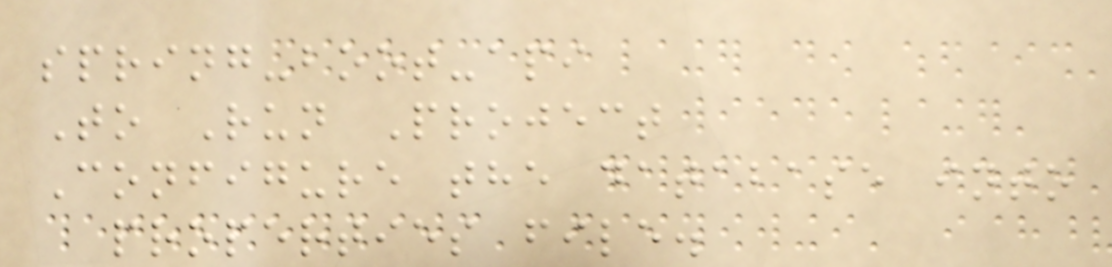spring-boot-api
To Run Project
Configure the database into
properties file.
